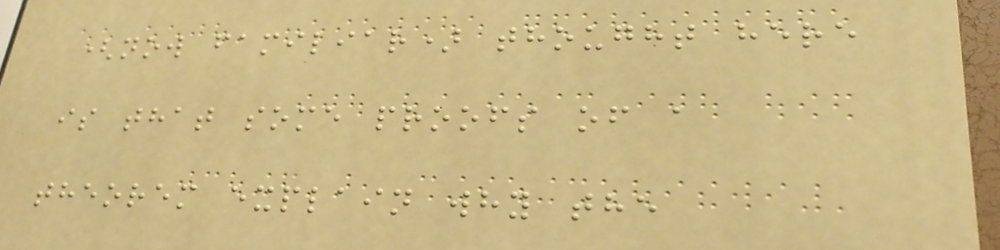(now familiar) thought here
is that some proofs of a
theorem explain why the
